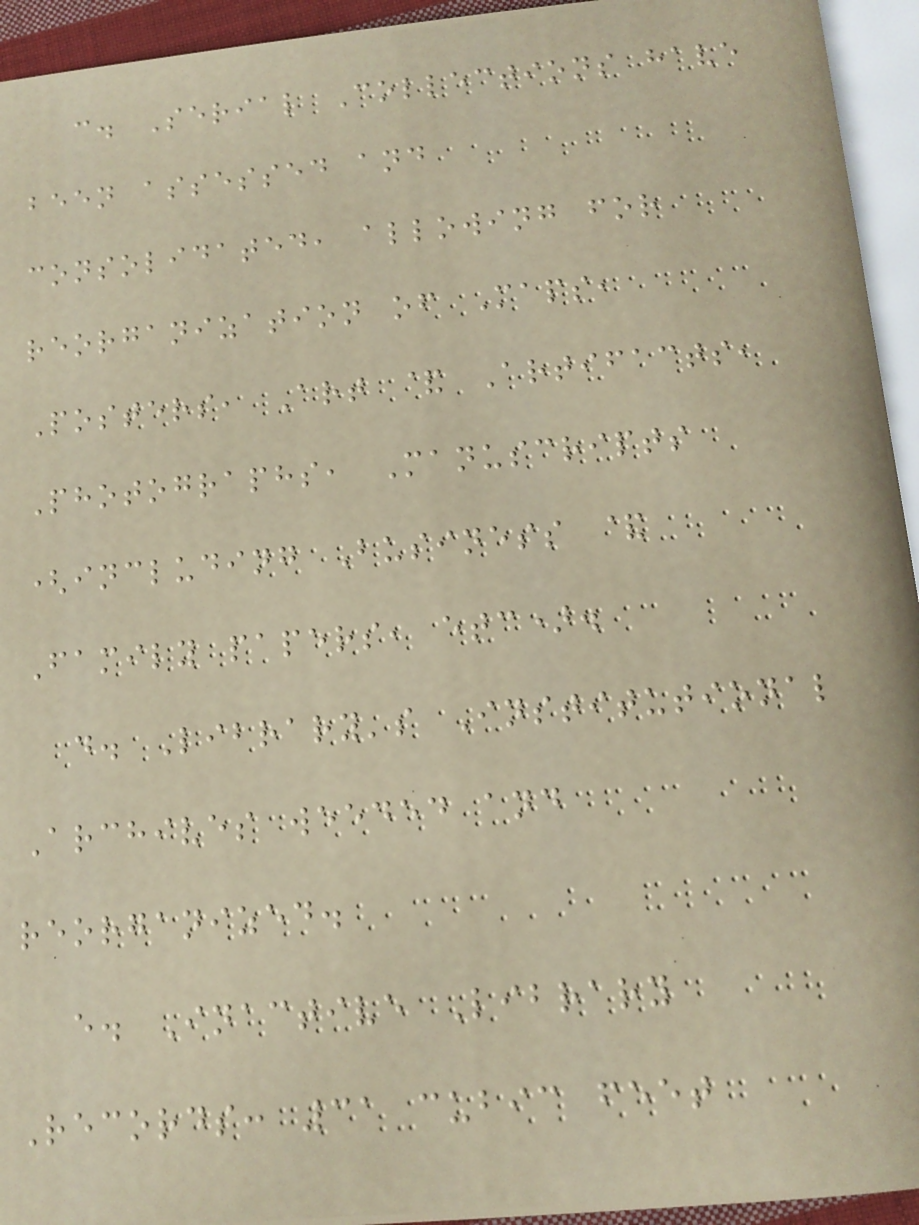c. Serial Collections have
been assessed and
consolidated, allowing for
reorganization of Maps,
Posters, Art & Artifacts,
Photographs, Manuscripts
(including Business &
Family papers, etc).
d. Library's Institutional
Archives weeded and
reorganized.
e. Inactive Library
Records: 31 cubic feet
